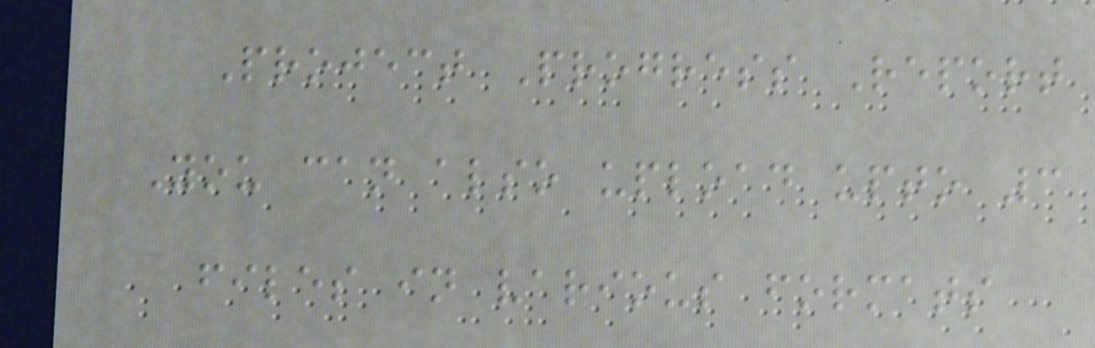Project Progress Report
You can also upload upto 3
files in various formats
